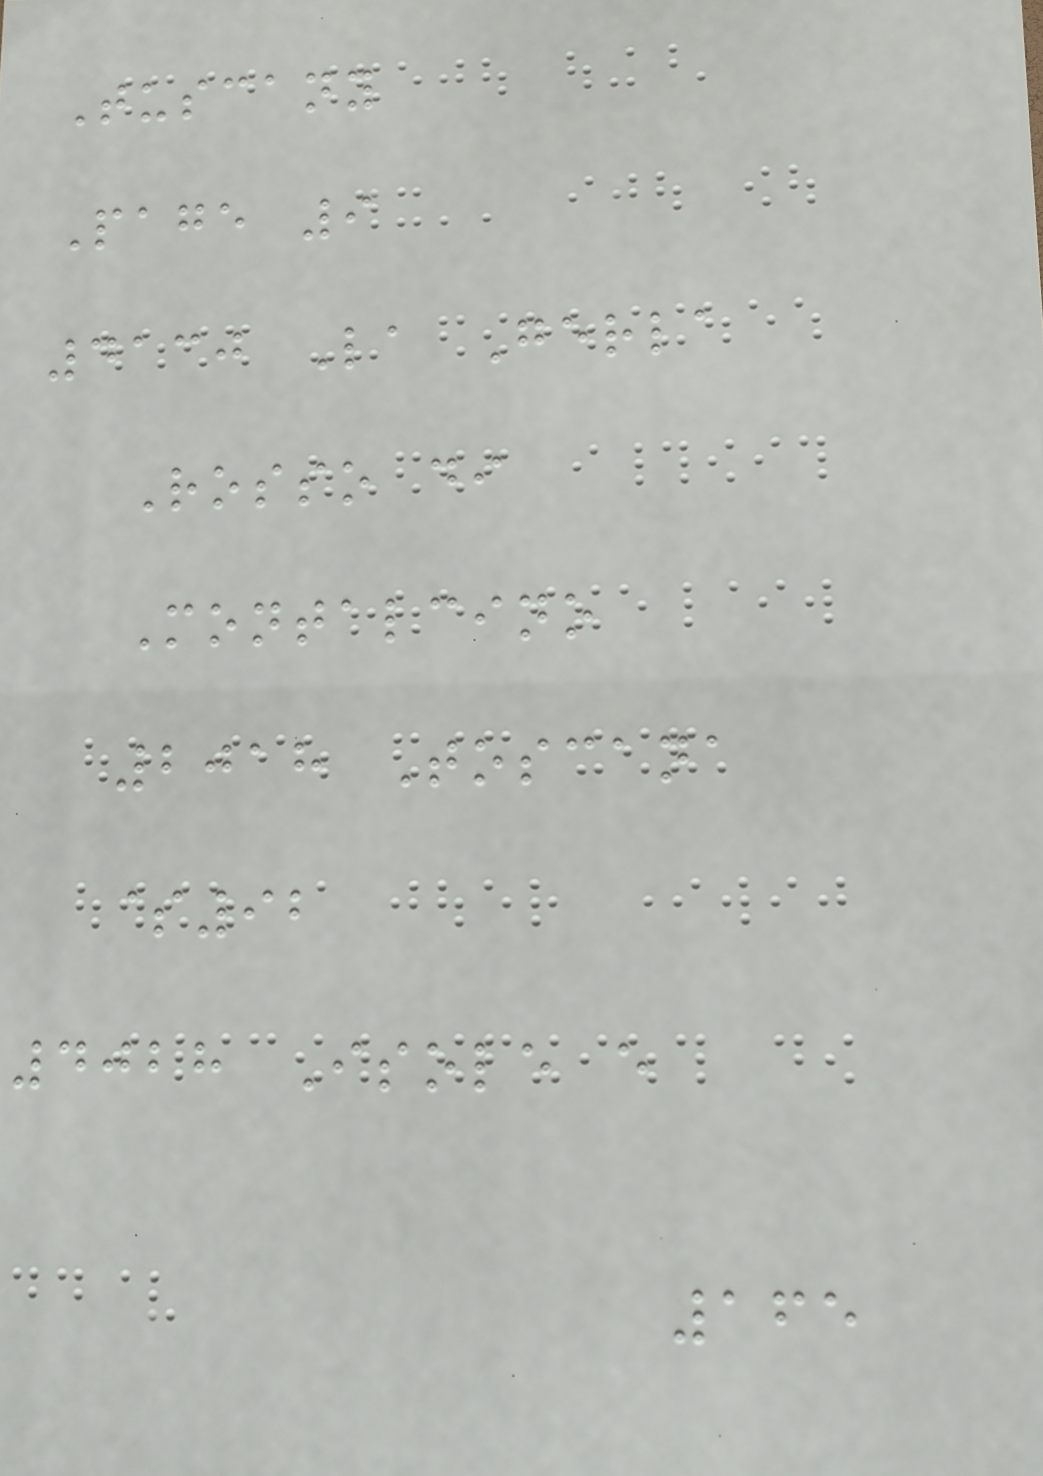Tuscany
Page 9
4130 La Gerla
Rosso di
Montalcino
2018 Toscana
$92
4028 Isole e
165
